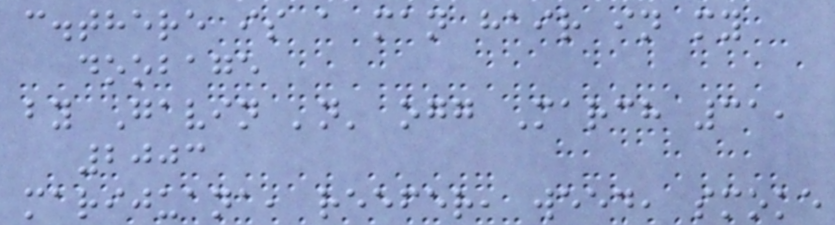c.there is a man hair in my
doobage
by Gavin 'n' ogg March 31,
2003
marijuana, reefer, weed, smoke
